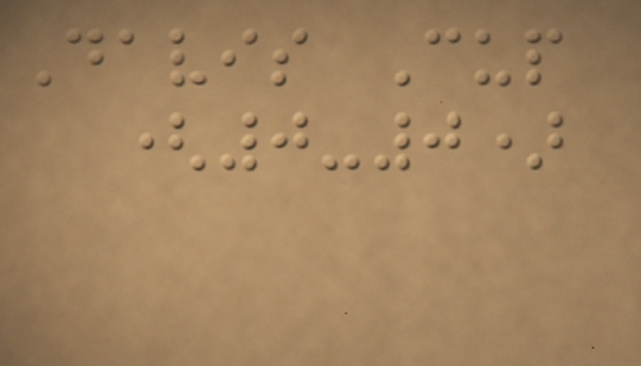Davis Cup
(0-0)
